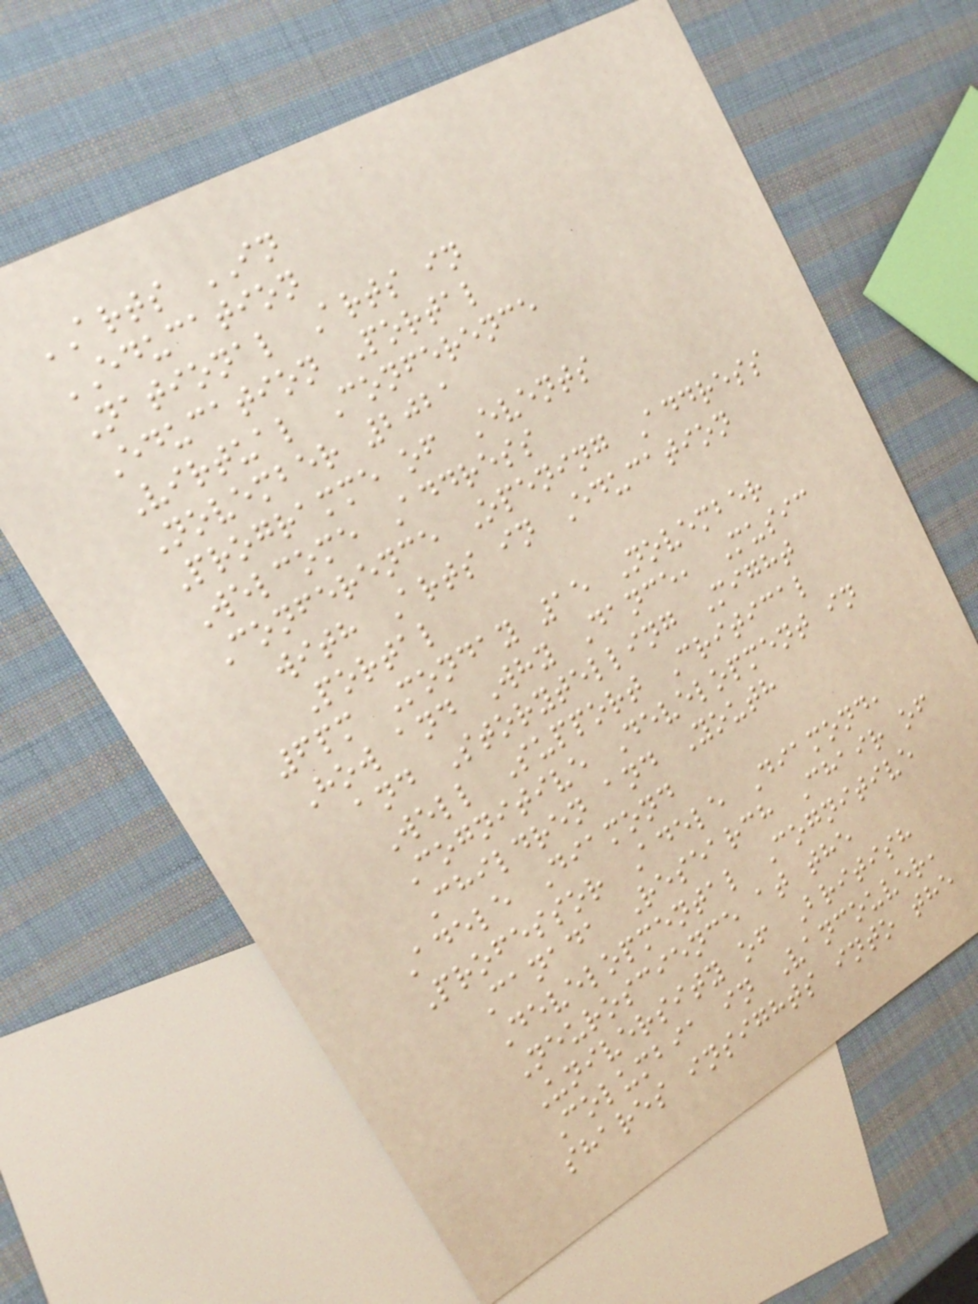ARTS IN
EDUCATION
National Arts in
Education Portal
Virtual Conference
November 2021
Programme of Events
Welcome Address
Conference Opening Address
with Arts in Education
Portal
6pm Monday 15 November
How and Why Dance, Music
and Storytelling Might
Well Support Critical
Cognitive Development in
Children and Youth
Adele Diamond
Professor Adele Diamond,
Canada Research Chair of
Developmental Cognitive
Neuroscience at the
University of British
Columbia in Vancouver,
shares insights into the
